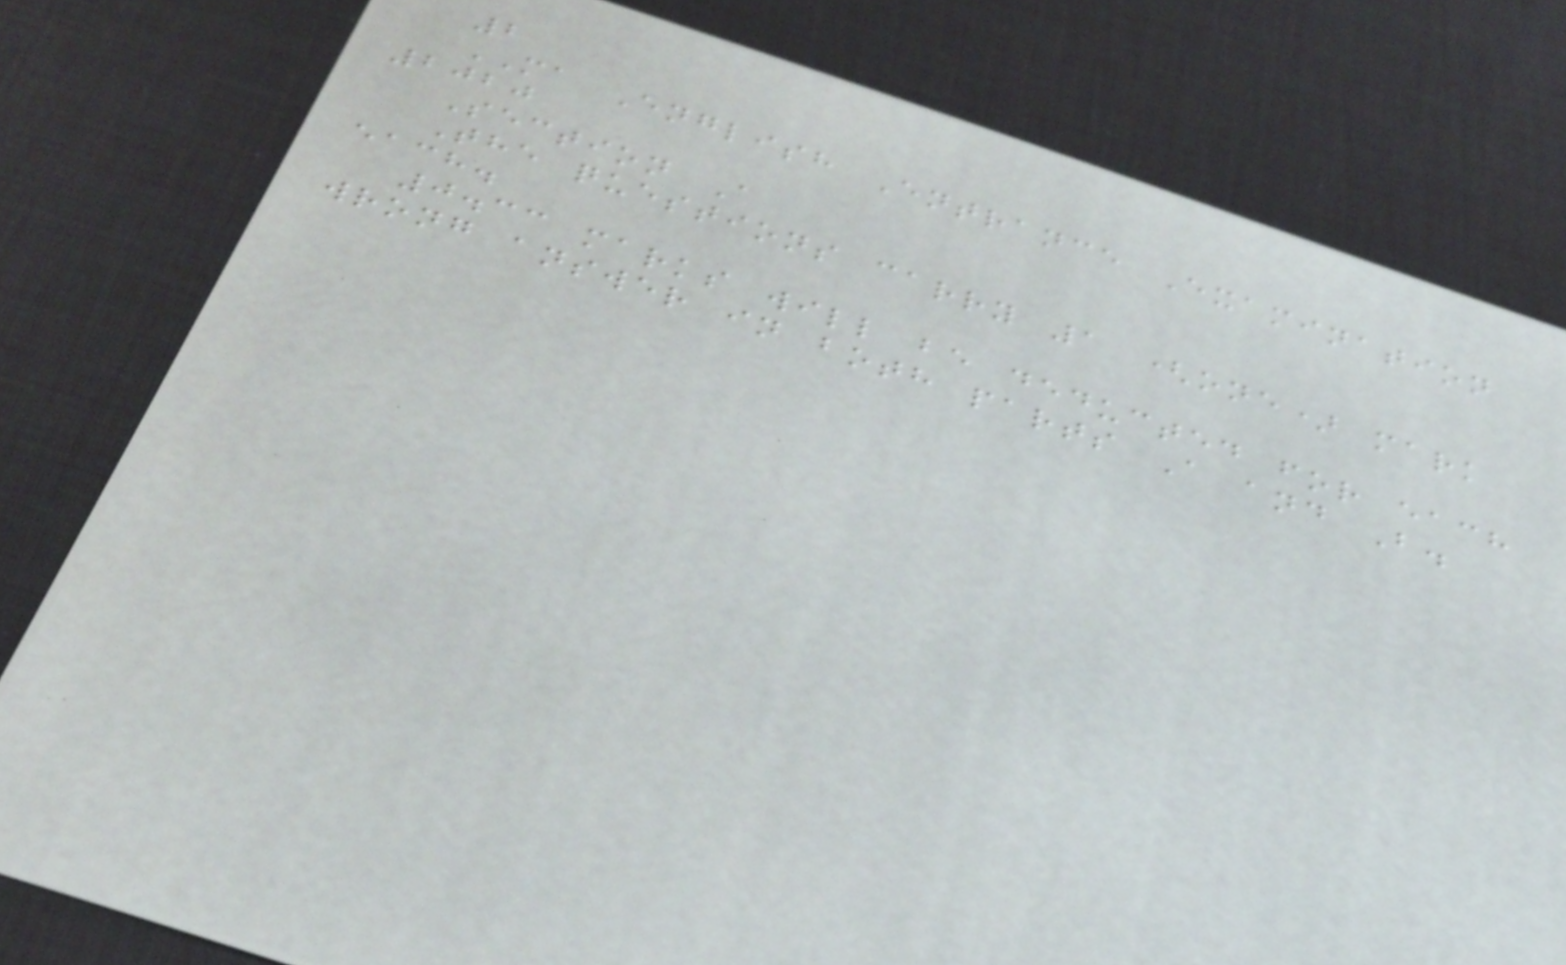2
MA English Entrance Examination
2020
Section A
The questions carry 1 (one) mark
each.
0.33 marks will be deducted for each
wrong answer in both parts A and B.
